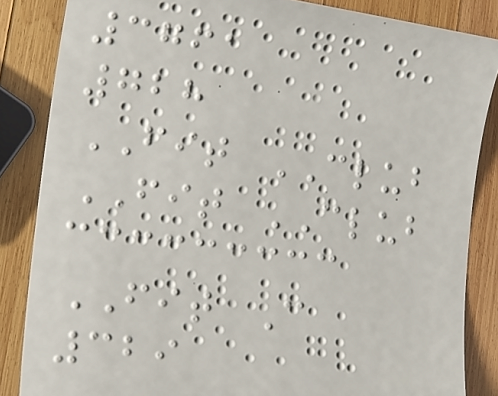3761
728
FIT CLUB
FIT CLUB
FIT C
329
